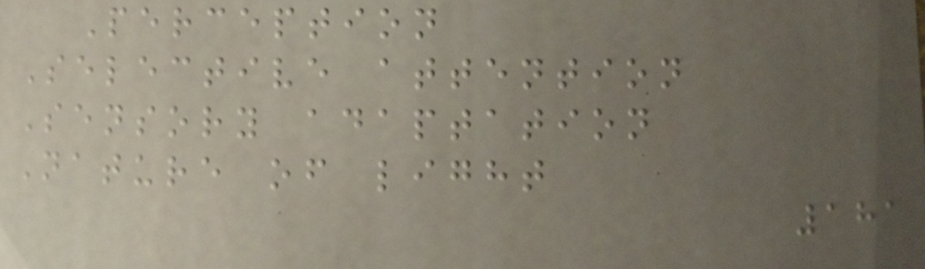Perception
Selective attention
Sensory adaptation
Nature of light
181
